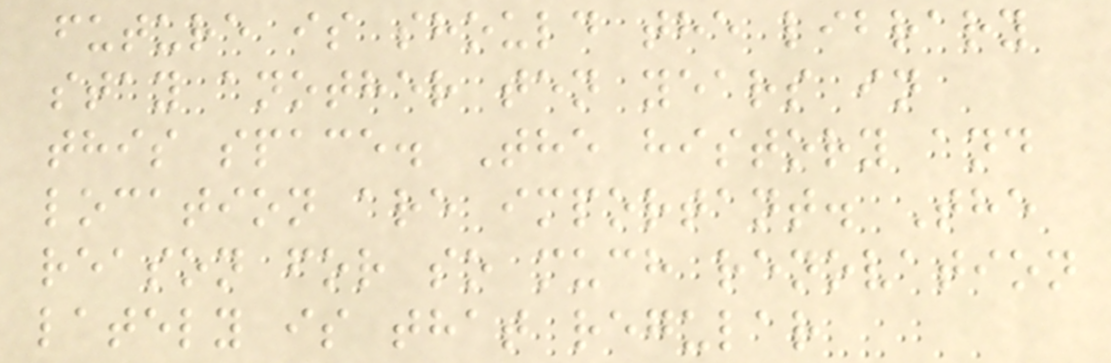future is should the library
stay another ten years in
this space. The history and
location are important. The
reason for so much renovation
lately is that regular
